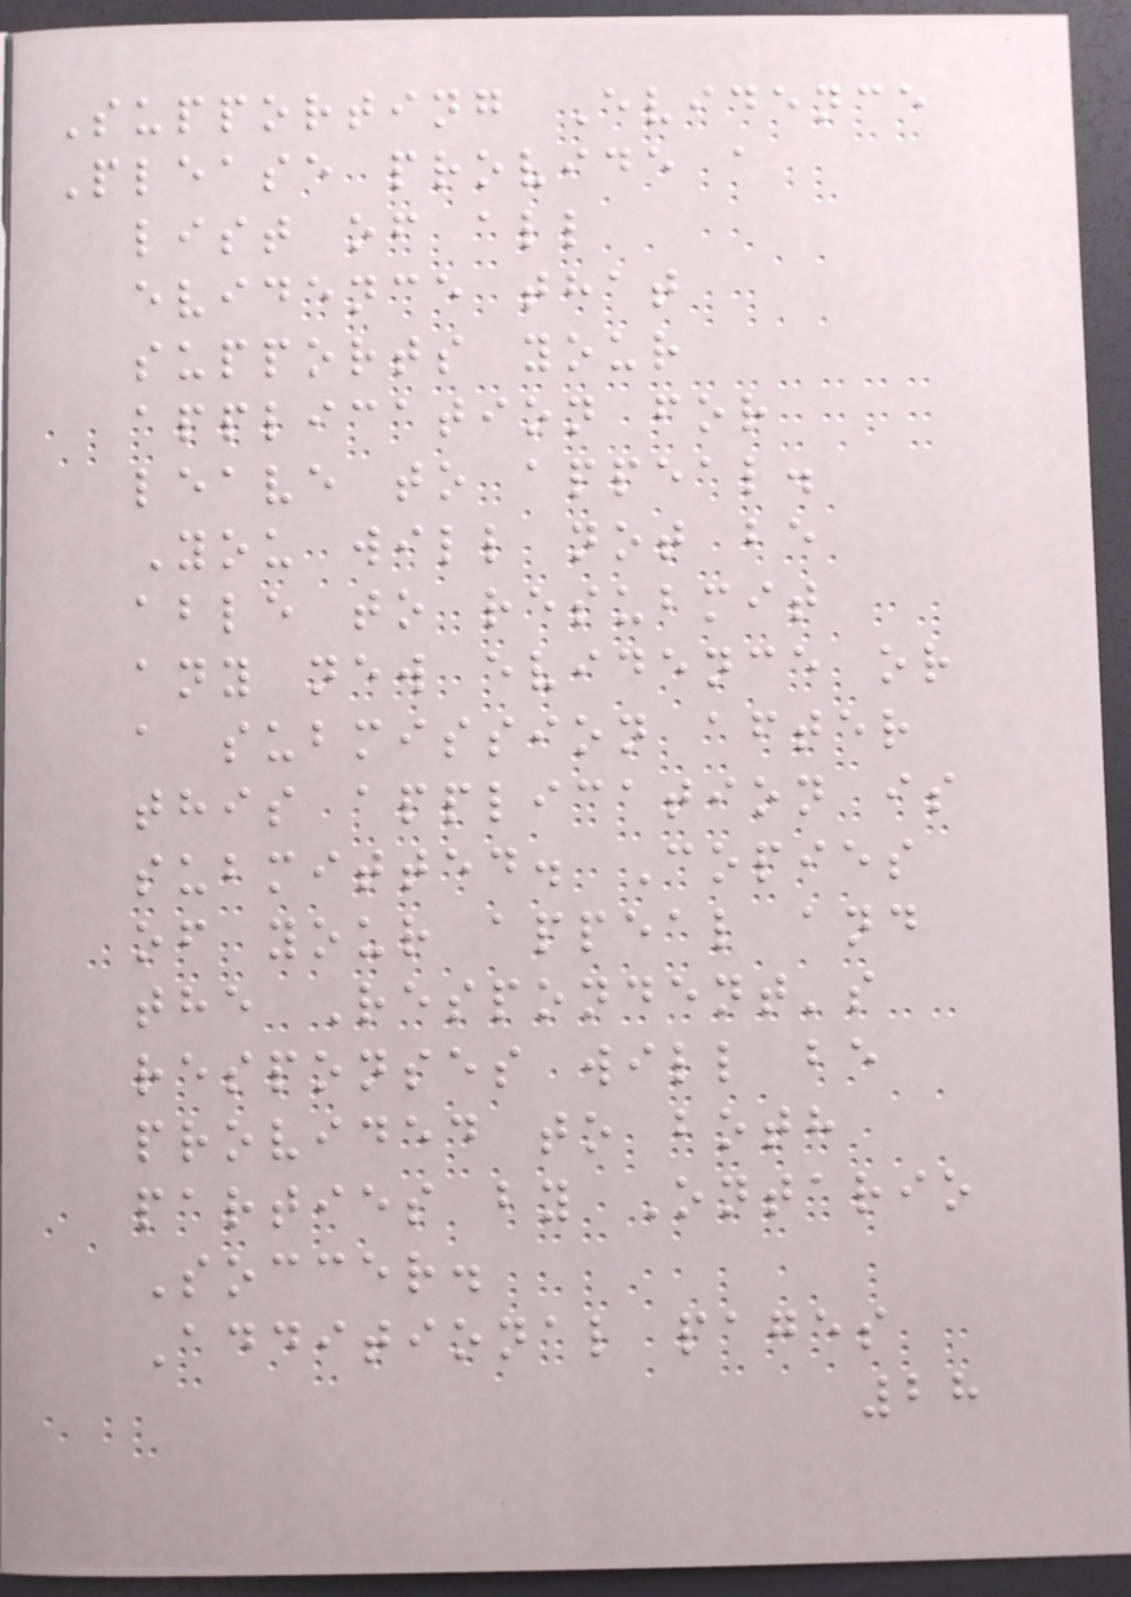Supporting Evidence
Please provide a
list of all
evidence that
supports your
application for
leave to appeal.
You will not be
able to resubmit
any new evidence or
a submission after
this application is
submitted. Copies
of your appeal and
the Respondent's
responses will be
provided to both
parties by Ontario
Soccer.
Additional pages
28
